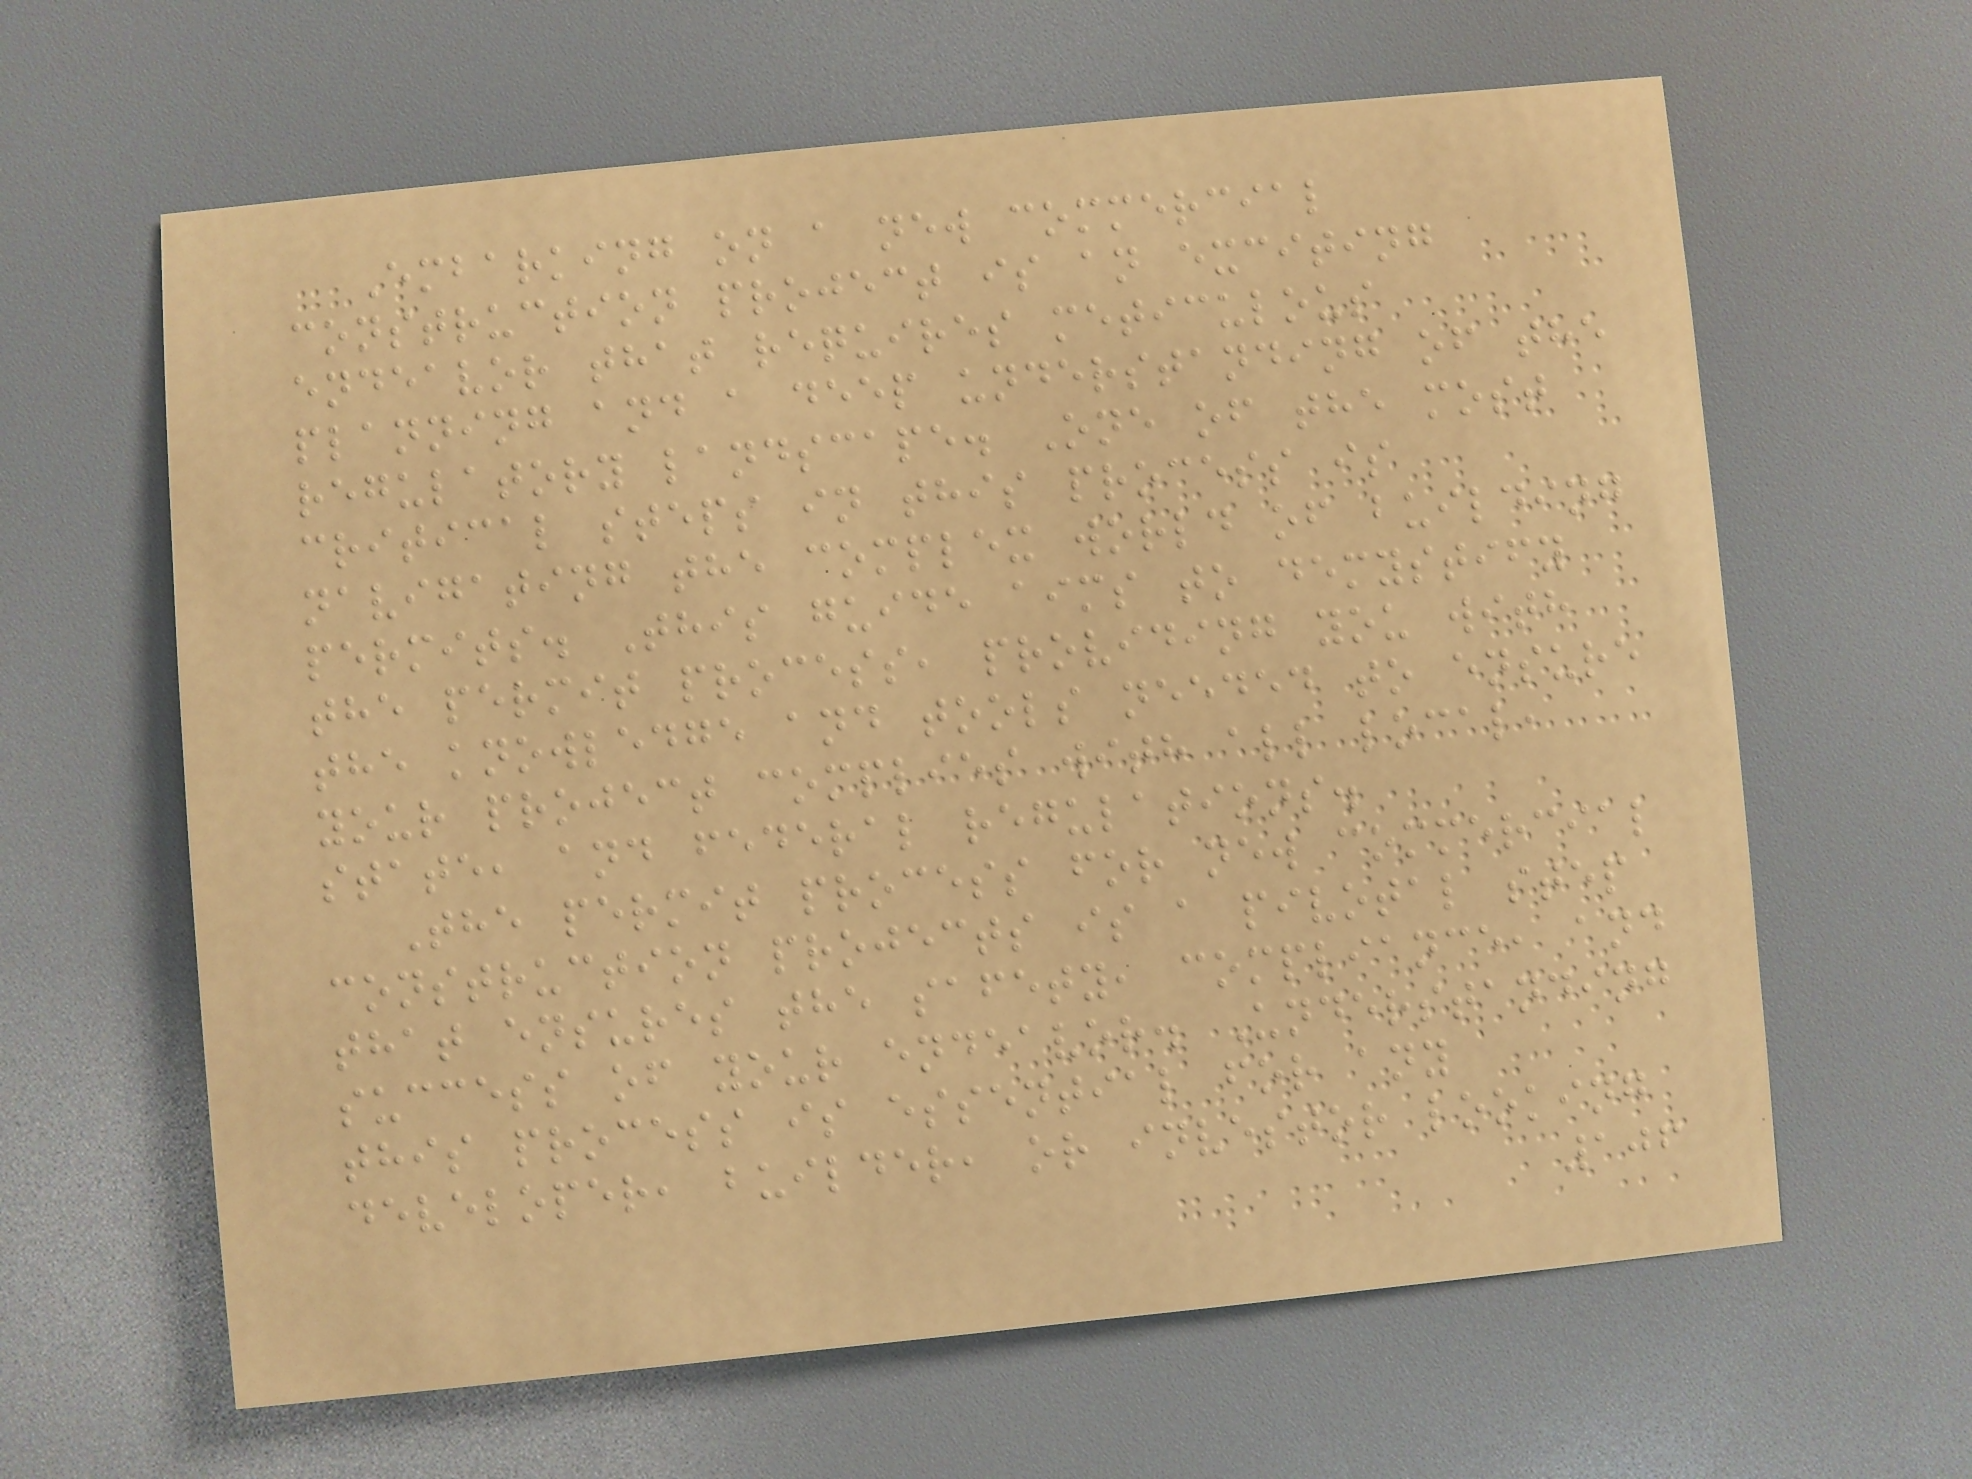Embarking on a new commercial
construction project is an exciting
endeavor that requires meticulous
planning and a deep understanding of the
regulatory landscape. One of the most
critical steps in this process is
navigating the complex world of building
permits. This guide aims to demystify
the permit process, providing you with
the knowledge and tools needed to ensure
your project complies with all local,
state, and federal regulations.
The permit process for new commercial
construction projects is a pivotal step
that ensures the safety, compliance, and
success of your endeavor. Understanding
this process is essential for any
developer, builder, or investor looking
106
